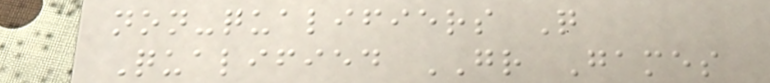non-qualifiers Q
Qualified GR Games
